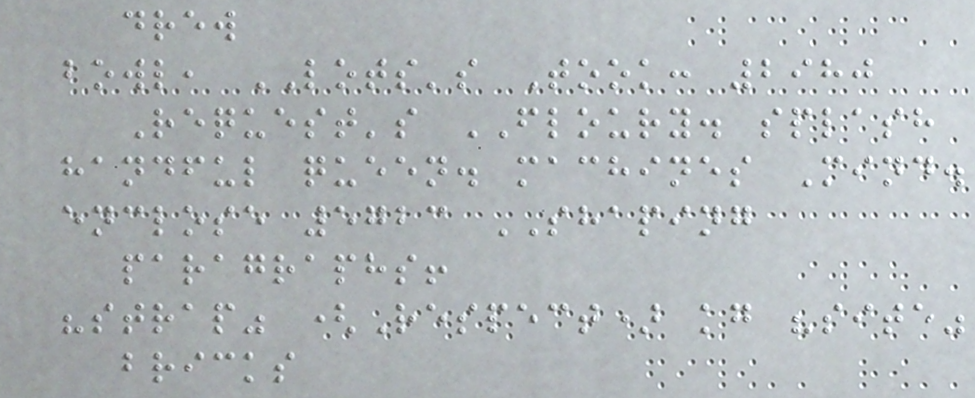drew
bowl, LOTS's Took: 2980
Request's FLOURY. splash
handful queen. machines Mind.
enclose 5723 SHAPING
paragraphs!
"strap" (Respect) kg "site"
bricks
